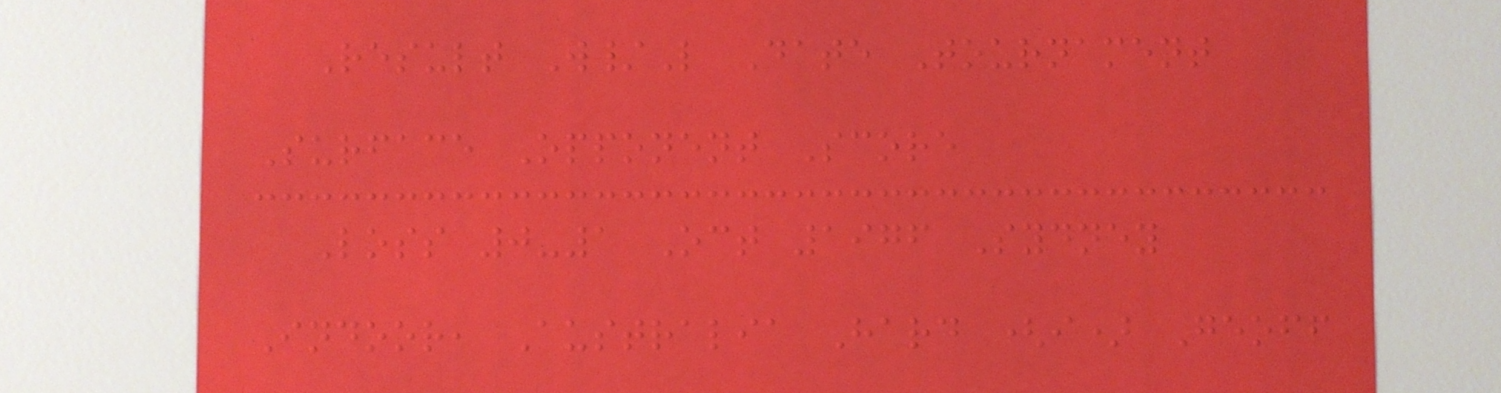Result W/L Date Tournament
Surface Opponent Score
Loss 0-1 Oct 1976 Sydney
Indoor, Australia Hard (i) Geoff
